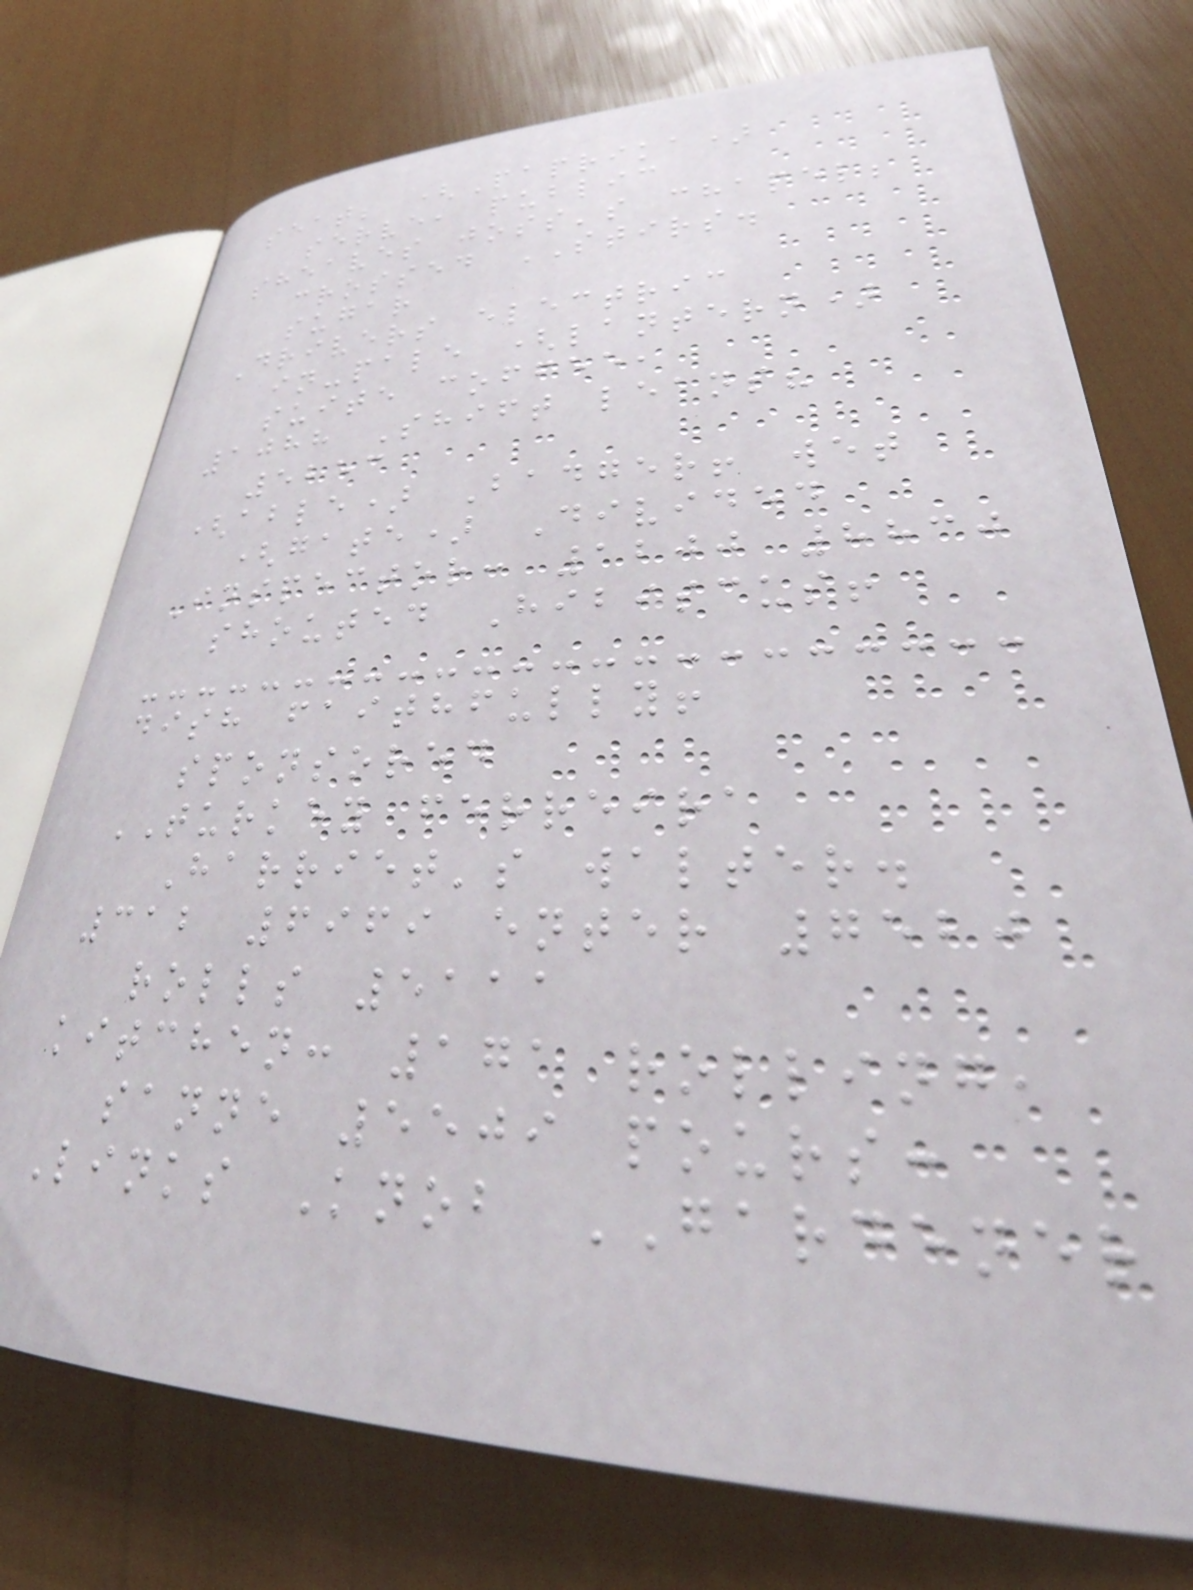seat; (Paprika)
serve, public
sheaves joss's chapel;
crossed STIRS.
sugar
Drivers electric
in-pale (lantern)
suite coffee,
1088 Shift leans?
5253
(able) Badger! wet
(gate) Divided
Inspector: 1200 8830
shouted Hibiscus!
dish faithfully!
sponsored
TURKEY ferreira
Harriet's walter.
312 6969 enter 7520
rolls 5111
kitchen: 171 rolling,
sanne 5509 pours:
Links Knob GARDENER
